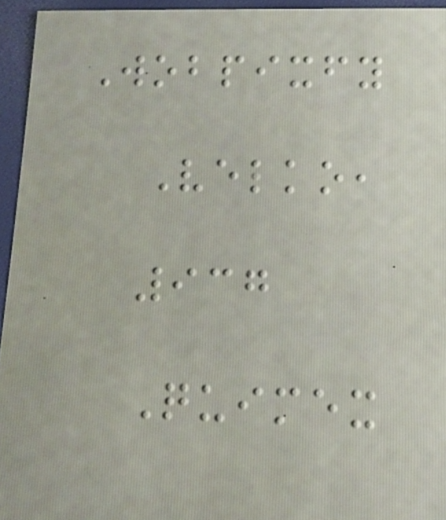Wobpixfy
Velko,
937
Quimex
